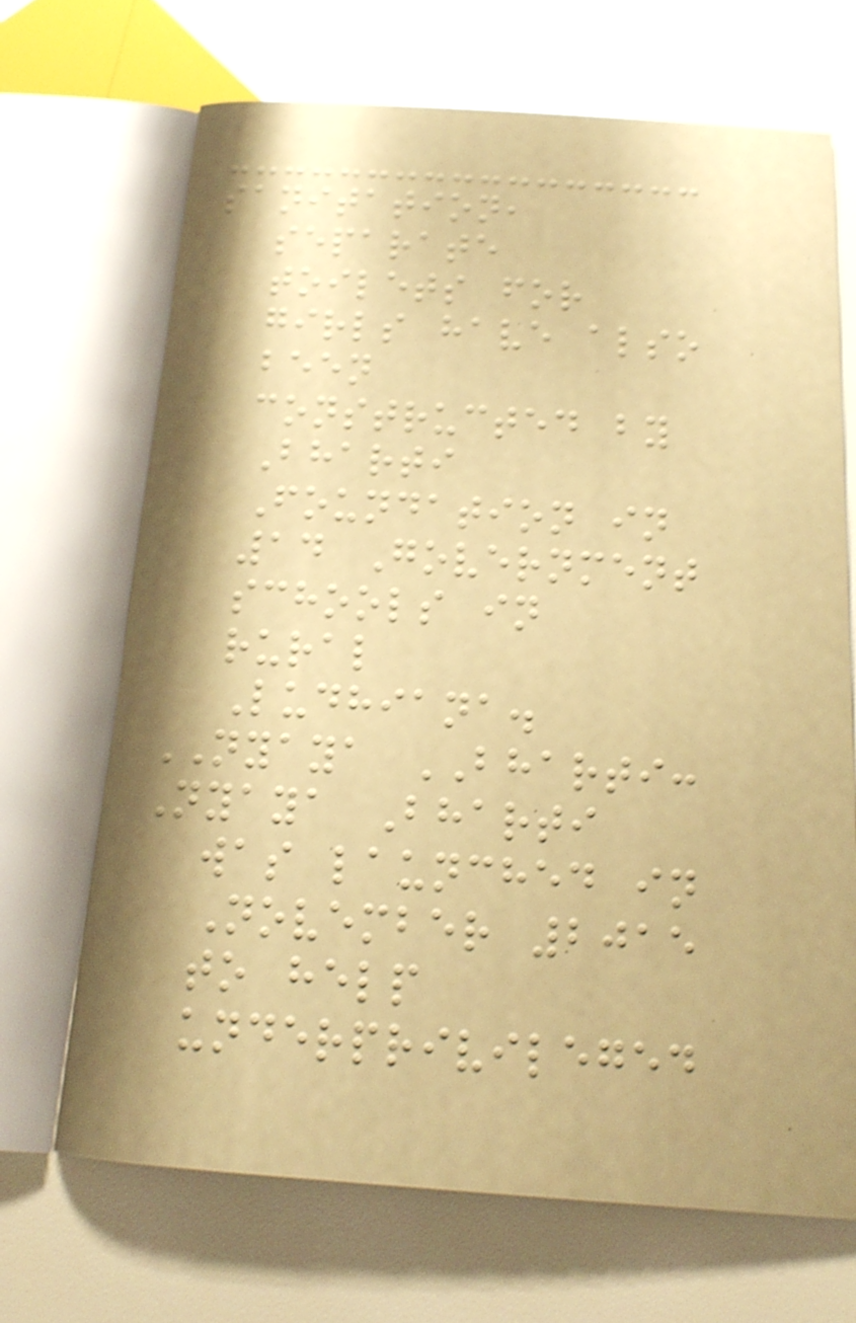sanitation,
separate
toilets for
girls have also
been
constructed by
Bharti
Foundation in
14 Government
schools in
rural
Ludhiana.
NYAYA BHARTI:
Nyaya Bharti
was launched in
November 2015
to help
underprivileged
